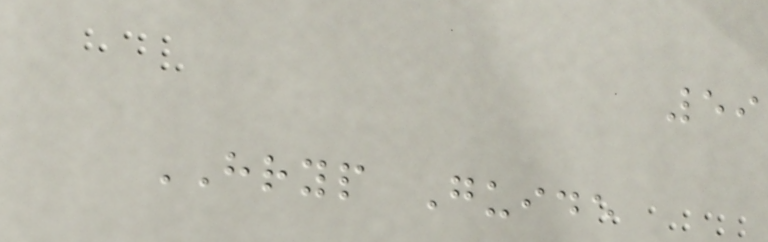59
HRYP Guide
